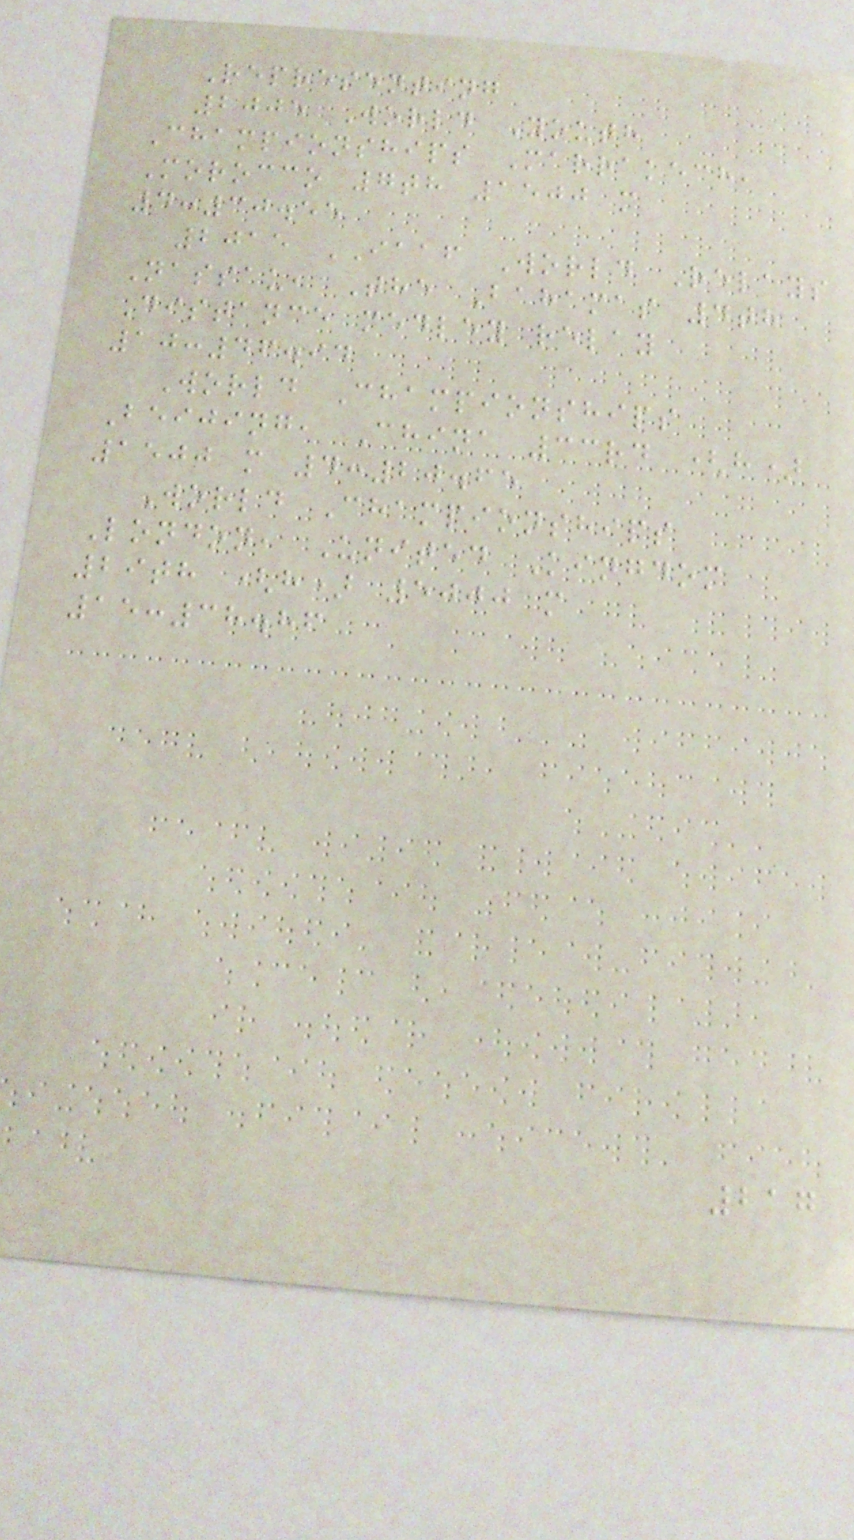Representing
2005 World Youth
Championships Marrakech,
Morocco 7th 1500 m
4:30.55
2015 IAAF World Relays
Nassau, The Bahamas 4th
Distance medley relay
10:46.94
World Championships
Beijing, China 33rd (h)
1500 m 4:20.65
World Championships
London, United Kingdom
29th (h) 5000 m
15:38.86
217
